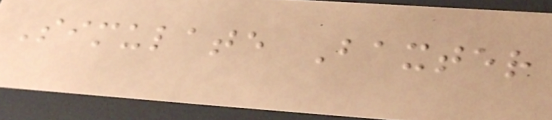Simulate Baxter
